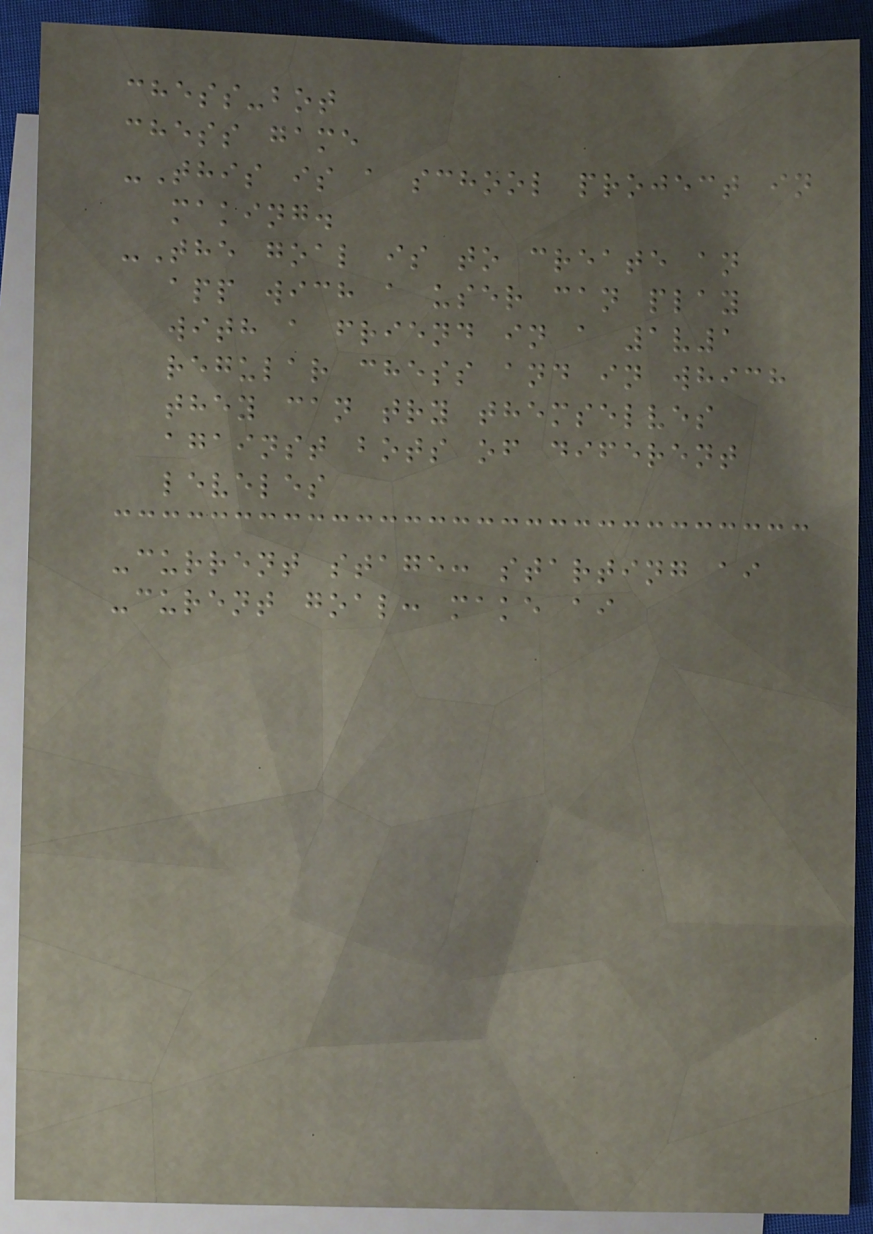chess-bot
chess game
-This is a school project in
making.
-The goal is to create an
app wich a user can play
with a friend in a 1v1
regular chess and in which
they can try themselves
against bots of diferent
leveles
-current stage: starting ai
-curent goal: make ai
